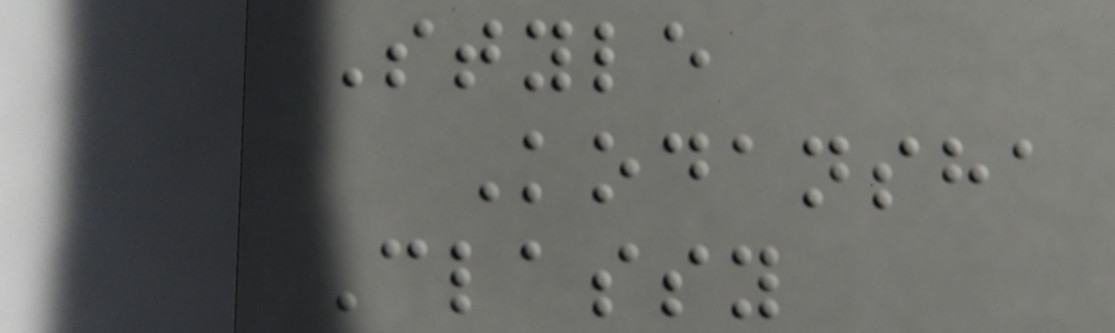Style
Kodansha
Classy
